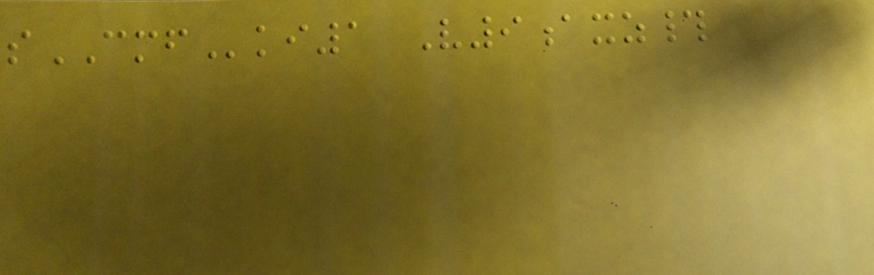sCMFki1 V9axz#
